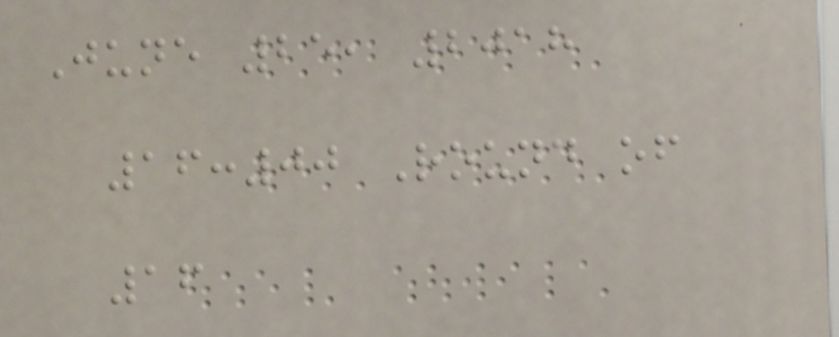June 25, 2018
16:00 Round of
16
